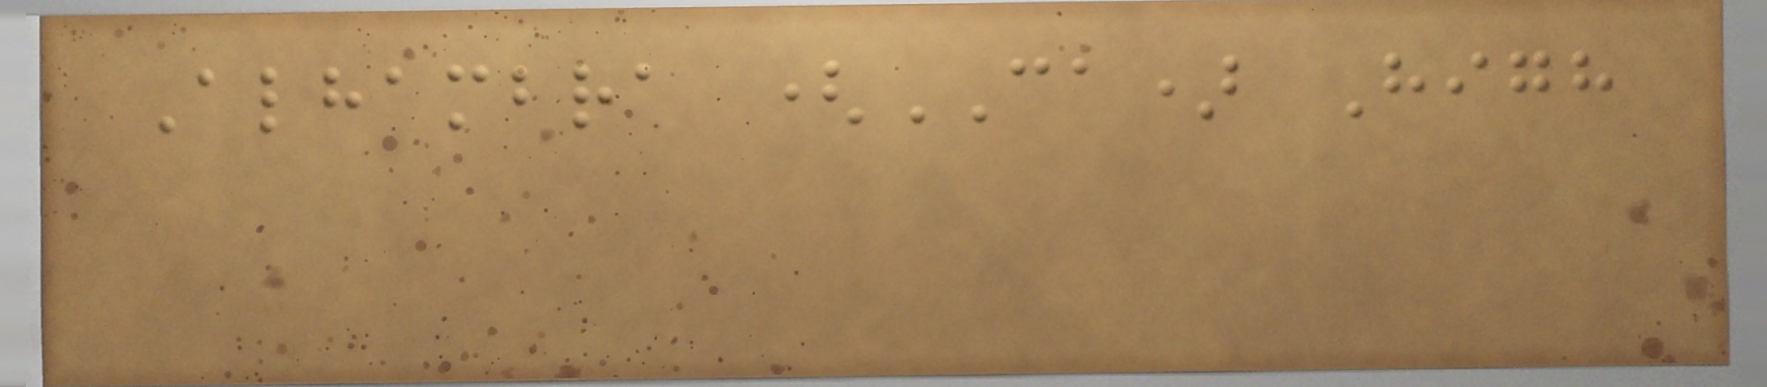Alhambra (CA) High
